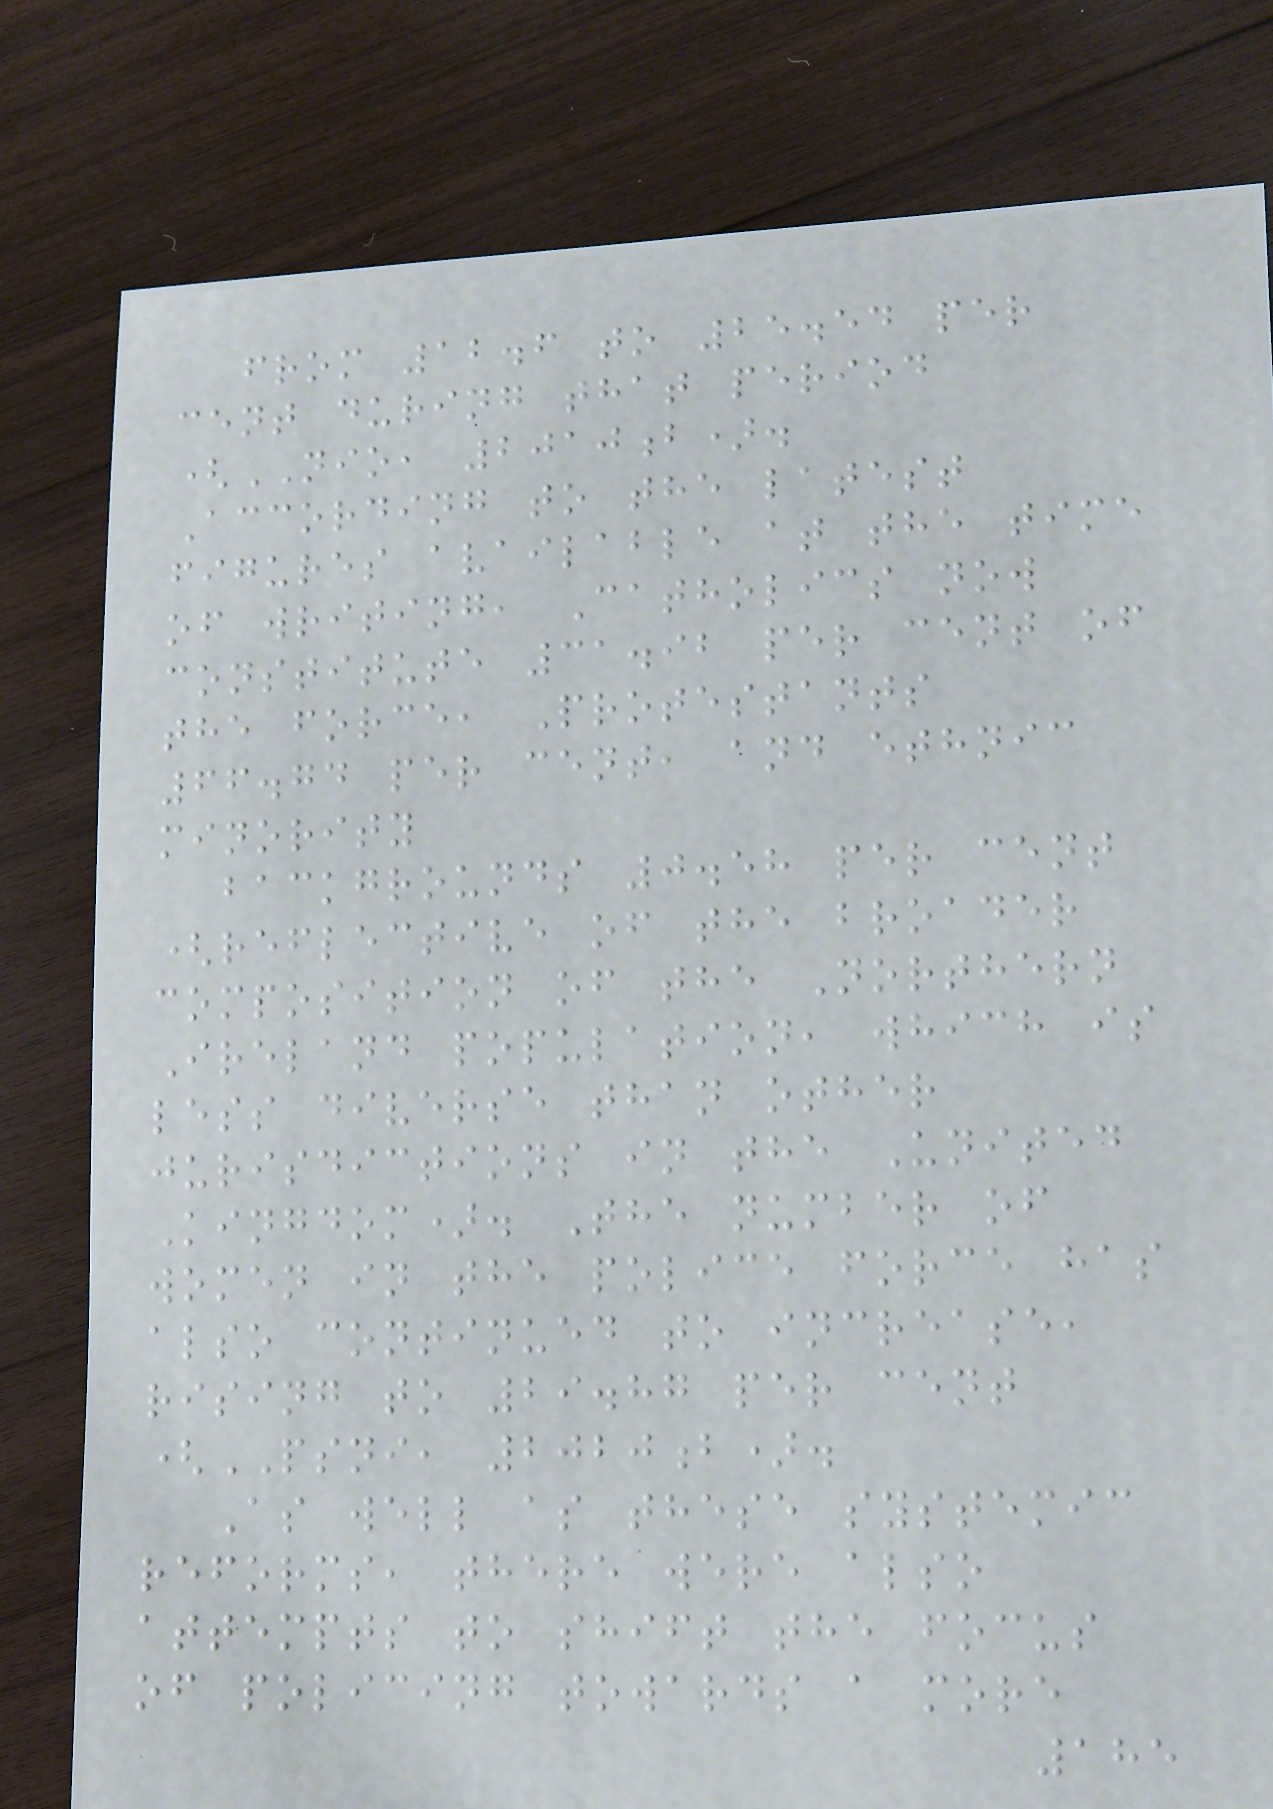from 12.6 to 25.54 per
cent during that period
(NIO, 2010b).
According to the latest
figures available at the time
of writing, Catholics now
constitute 31.92 per cent of
the force, Protestants
66.74 per cent, and ethnic
minority
backgrounds 0.58 per cent
(reflective of the broader
composition of the Northern
Ireland population, which is
less diverse than other
jurisdictions in the United
Kingdom). The number of
women in the police force has
also continued to increase,
rising to 29.87 per cent
(PSNI, 2020b).
As well as these systemic
reforms, there were also
attempts to shift the focus
of policing towards a more
185
